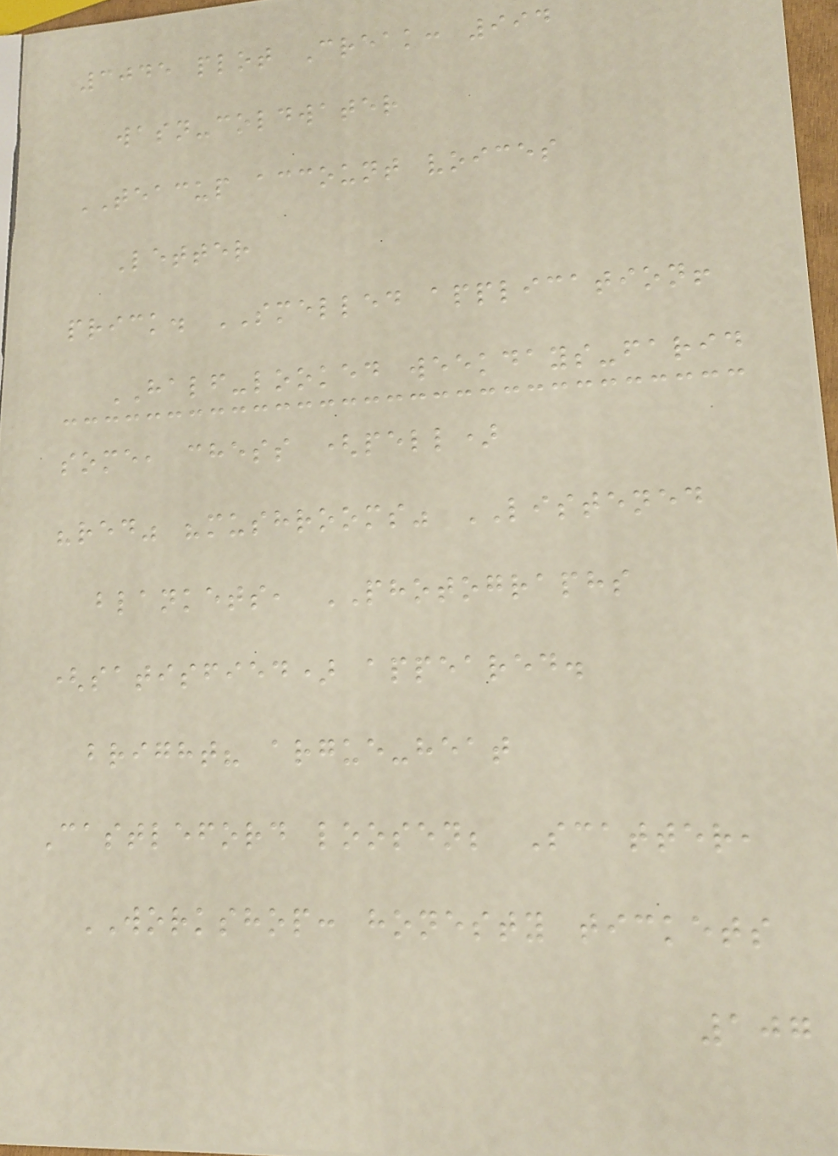3045 plot Creak: 994
wasn-coldwater
TEACUP account voices
Letter
prick. SMELLED application!
HALF-looked weekdays-farid
some, chess (pell)
"red" "mushrooms" LISTENED
blankets, PHOTOGRAPHS
(satisfied) appeared.
bright? argue-heat
Castleford loosen; Scatter,
WORKSHOP: honesty tickets
107
